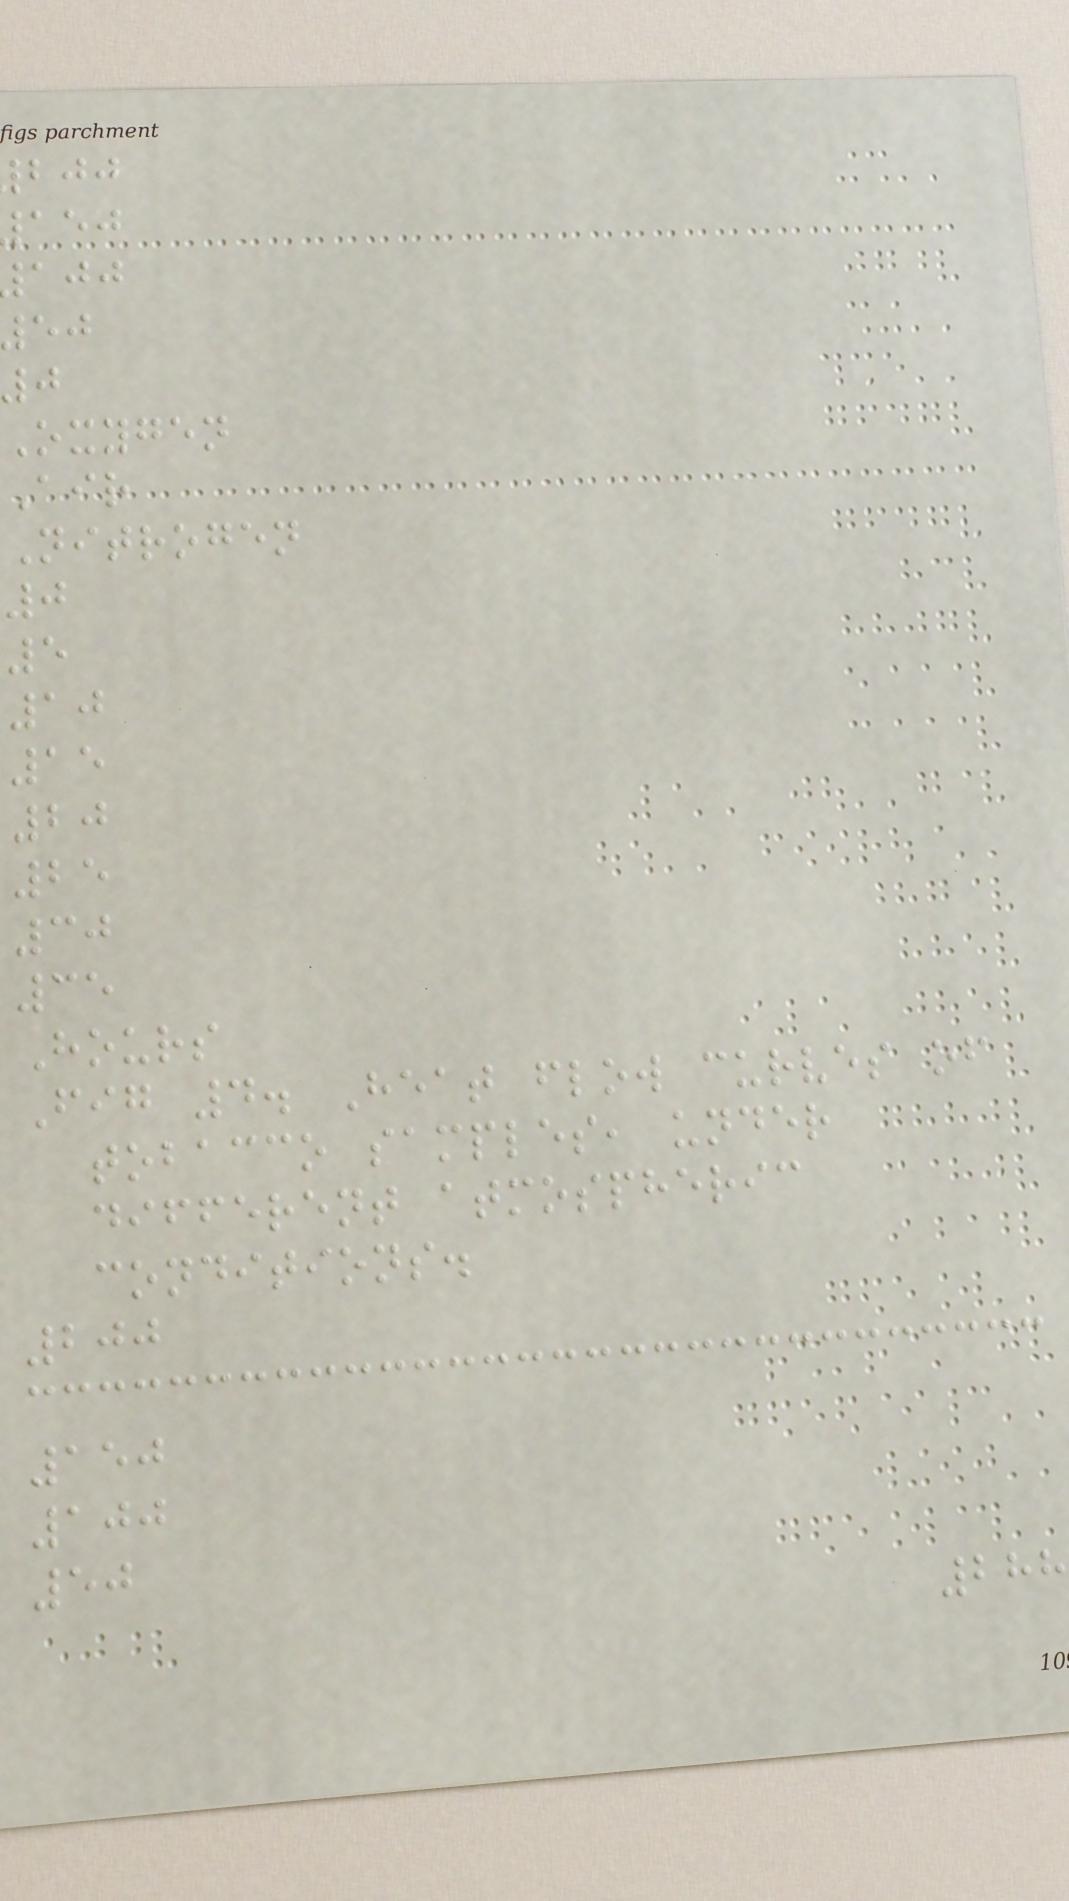Oxygen
Air
Nitrogen
0
5
10
15
20
25
30
35
Hours
Fig 4. Heat flow curves of
tobacco samples, under
different atmospheric
conditions.
200
150
100
50
288
